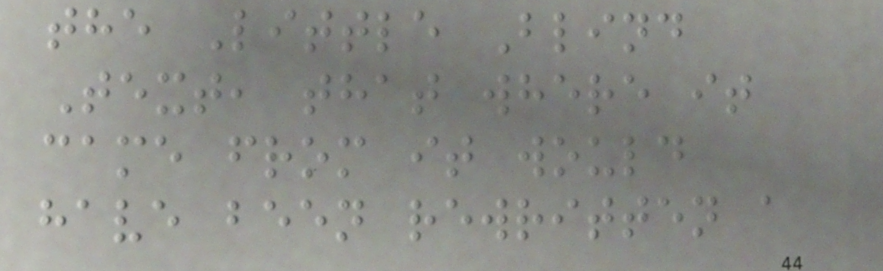the Little Blind
Text, that where it
came from it would
have been rewritten a
